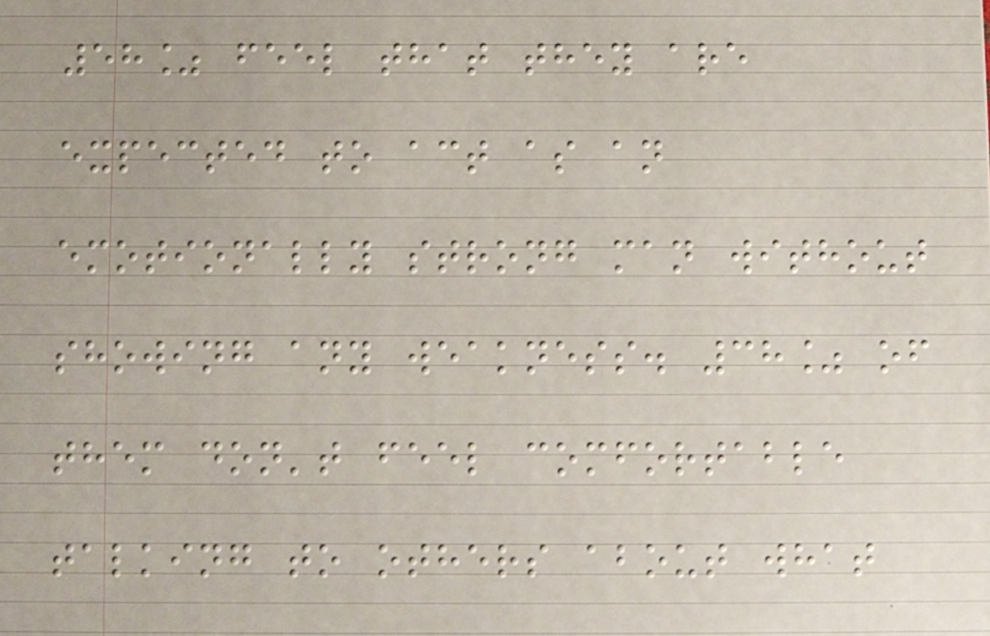58% feel that they are
expected to act as an
emotionally strong man without
showing any weakness. 38% of
them don't feel comfortable
talking to others about what
